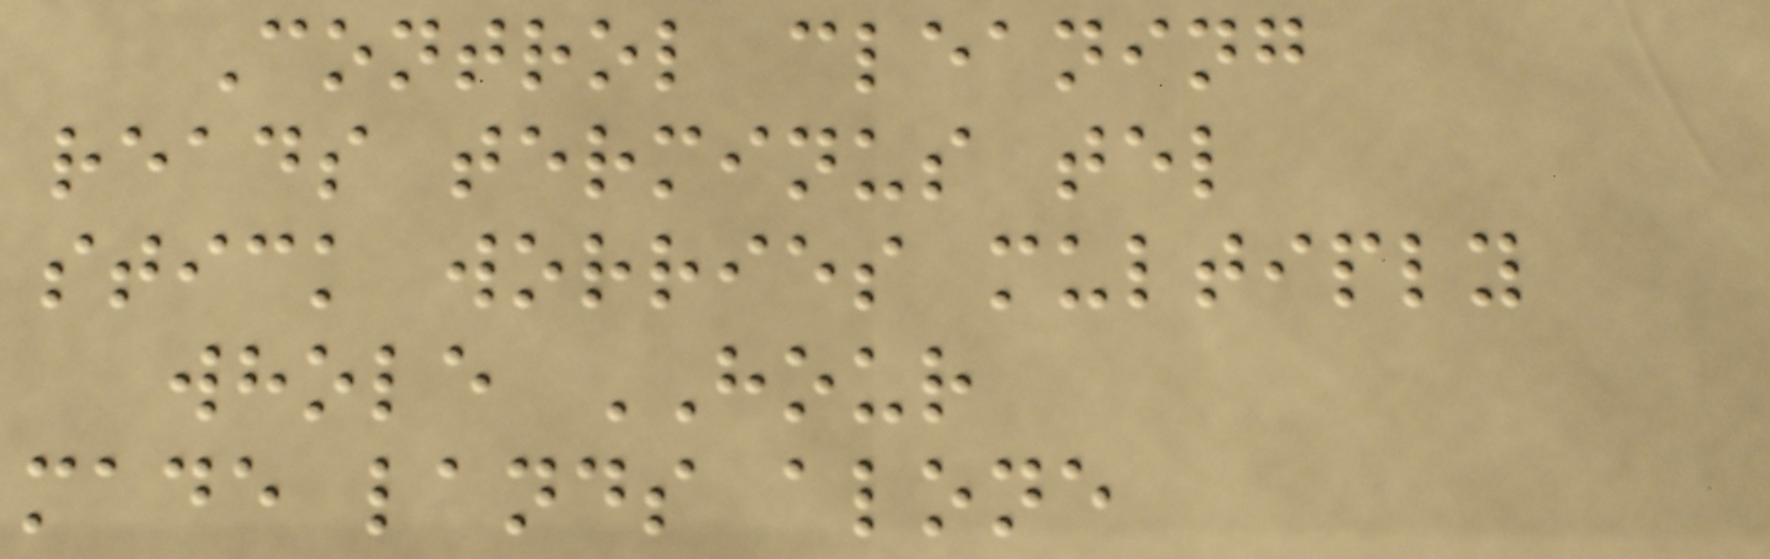Control cleaning
reads terminus tel
stick worries multiply
whole HOUR
made lands alone
